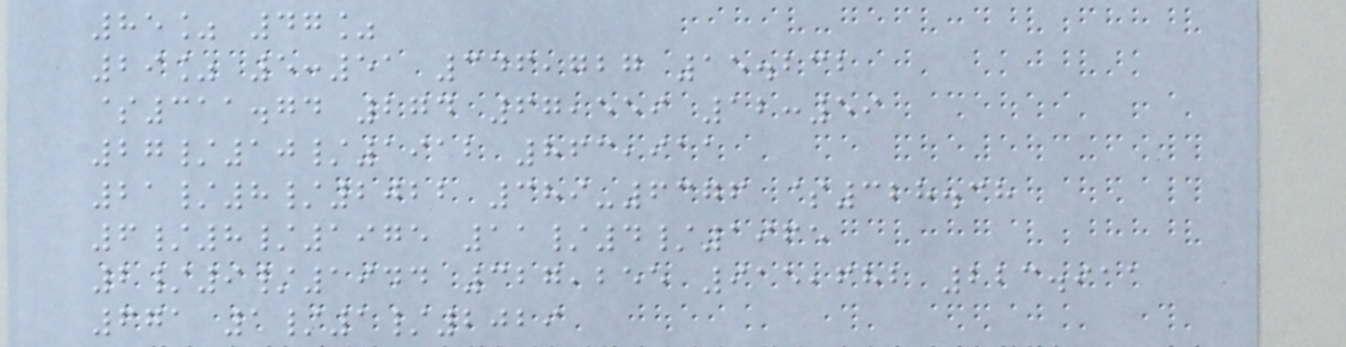85% 47%
29% 5:51 346,727 15.232
$311.74 274 67,559 12:59
27/10/1912 863,911
21/8/2022 389-6376 $328.38
6/8/1975 11/4/1965
2/9/1944 327,255 915,682 223.911
671 1/1/2029
